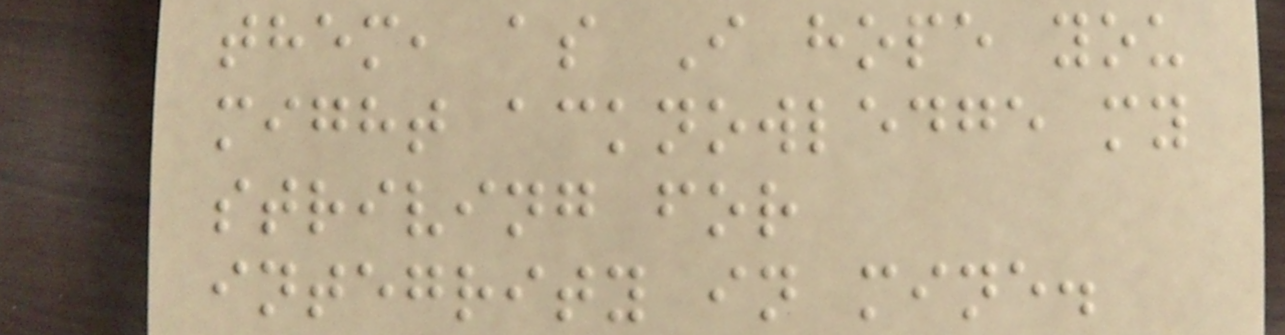them, as I hope you
might acknowledge my
striving for
integrity in mine.
